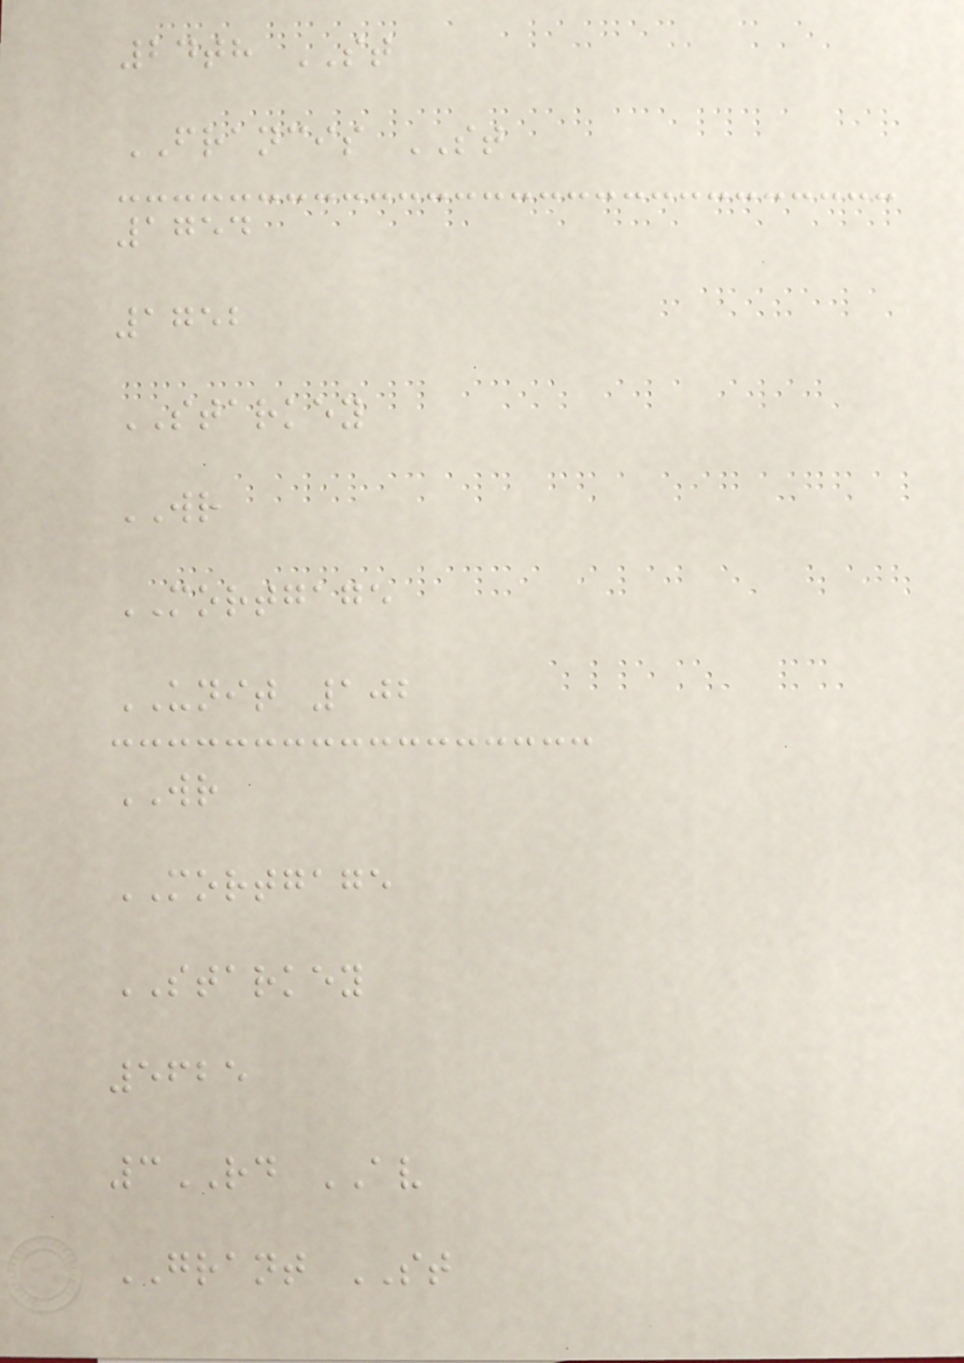24th ST
FRANCIS ST
1754
1752
STARKEY
WR
MORTGAGE
UNIT 102
WR
MORTGAGE
STARKEY
5625
3RD AV
GRANT ST
